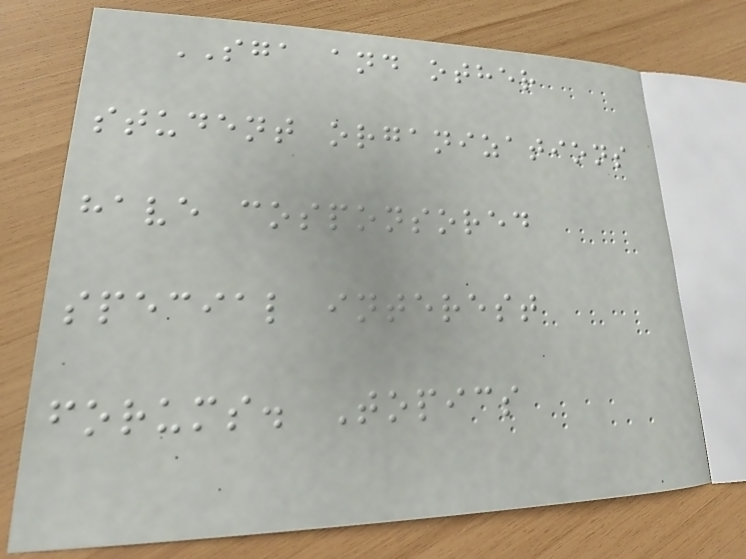SGA and other
student organizations
have cosponsored
special interest
forums. Topics
